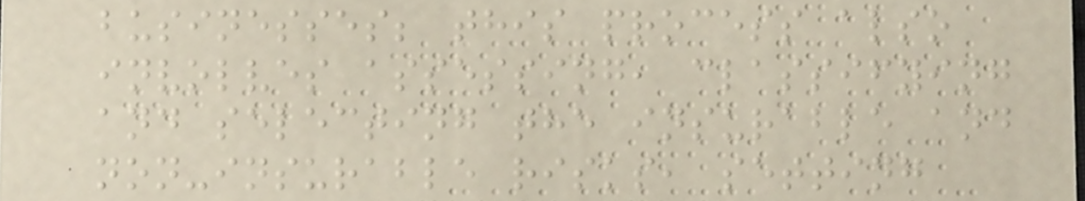businesses; this process also
involves assessing, classifying
and selecting the insurable and
non-insurable risks, setting
